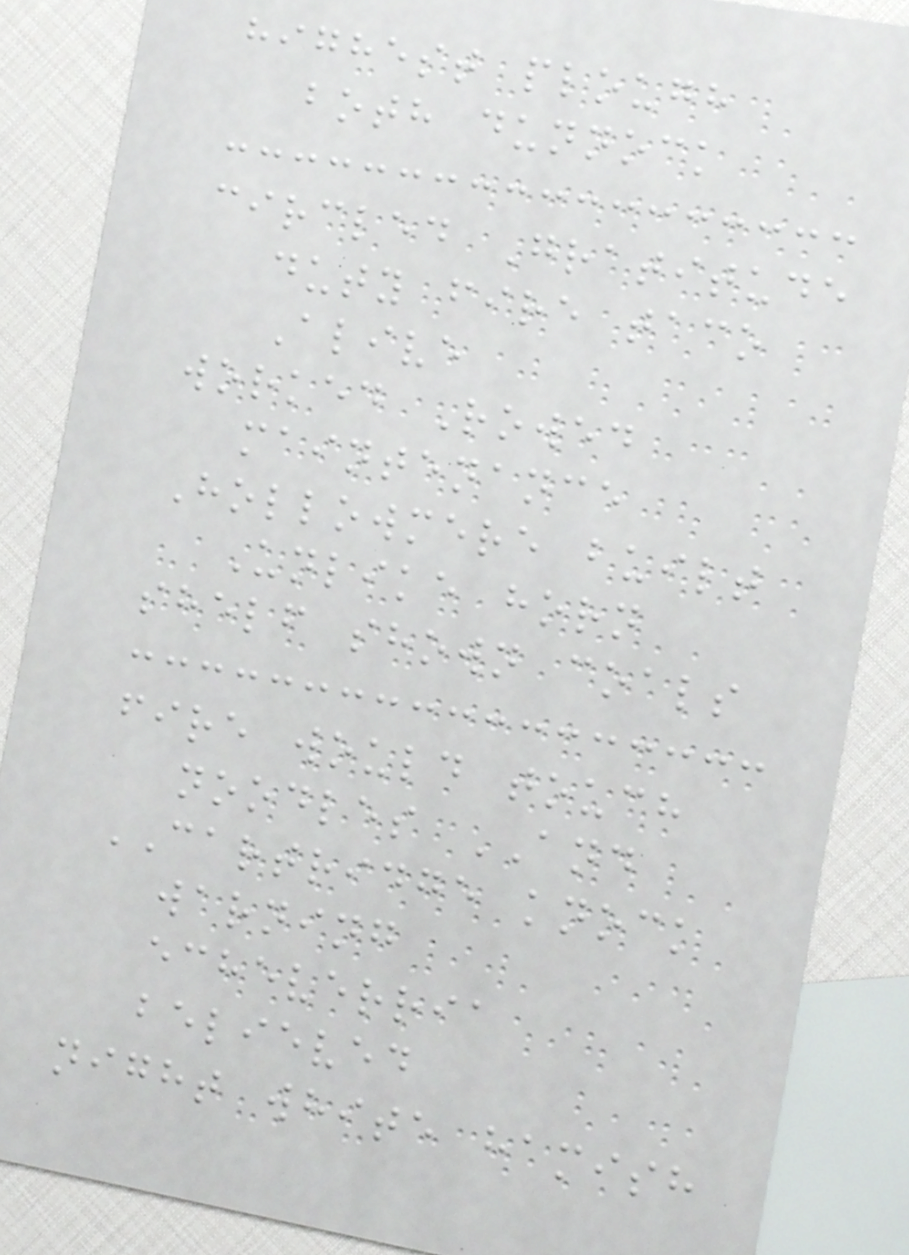highest plough
both dunnock
circled Gratitude
duty fire taco
Alive
worked Rowed
maintenance
Hollowmere built
Unlike horn
shelf shown coals
fire would touch
noodles AND
CARTRIDGE knock
warning
echeverria
believed
night white hamish
